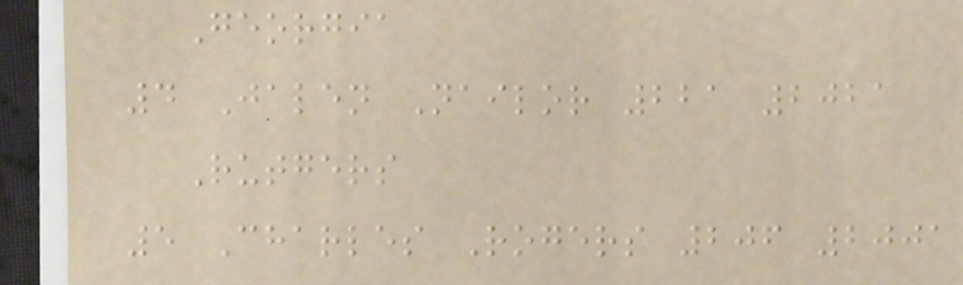Georgia
4 Jalen Nailor 221 2021
Rutgers
5 Charles Rogers 206 2001
